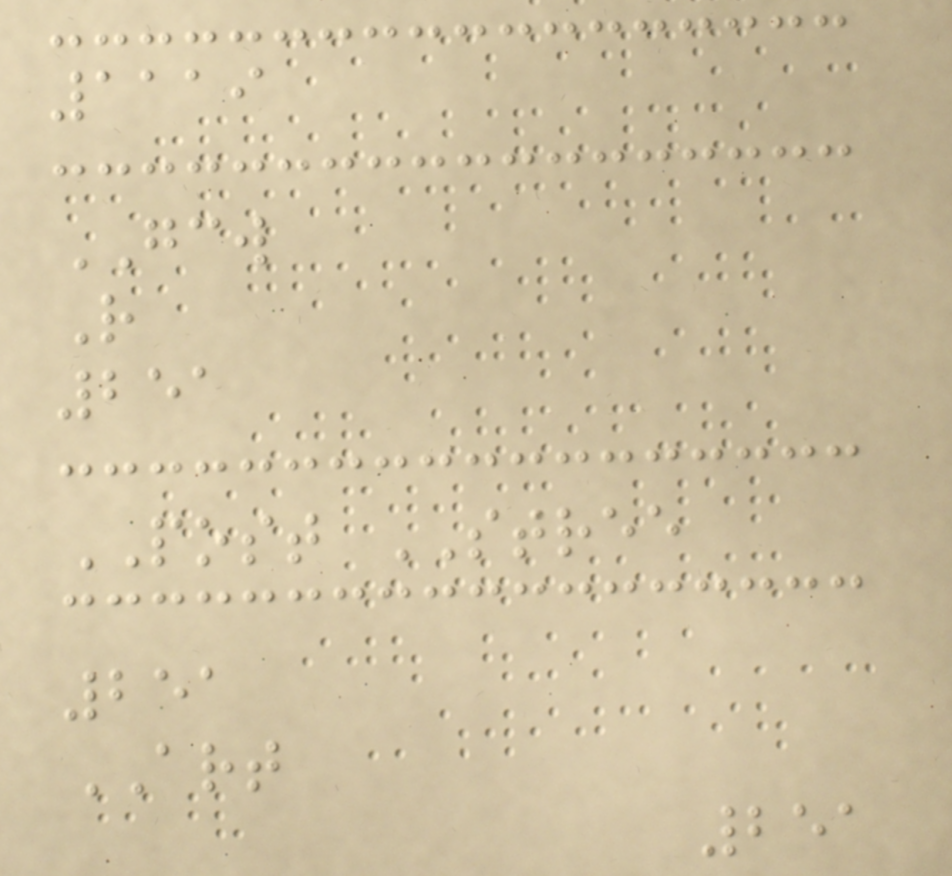1119
GCW
R
251
POST STREE
251
ART
251
